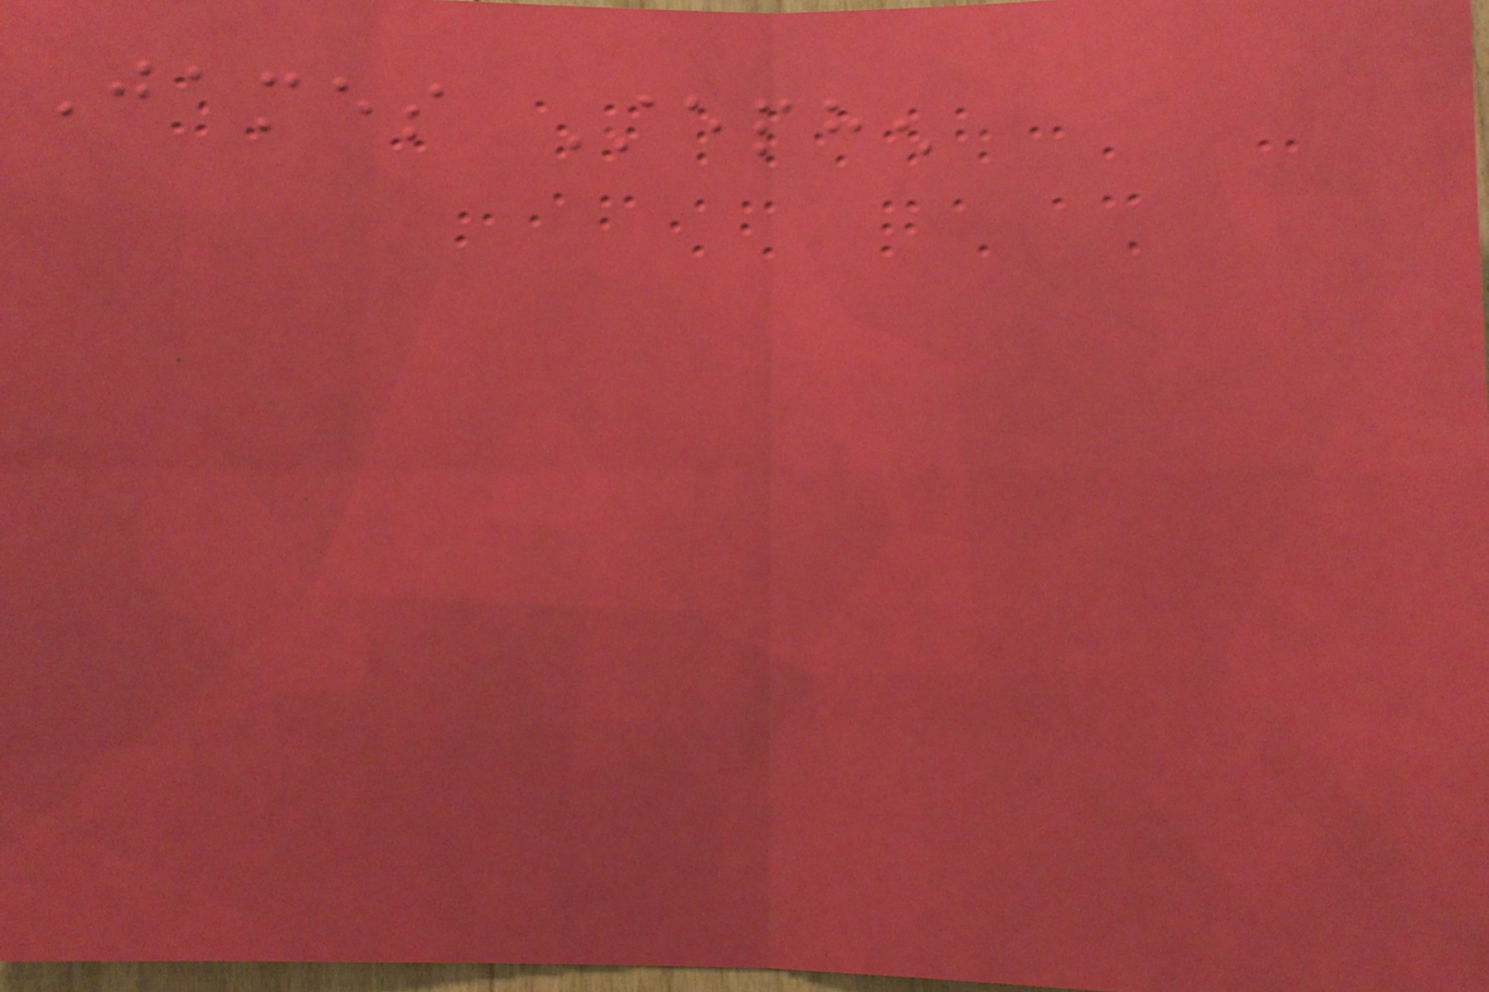James Stephen
